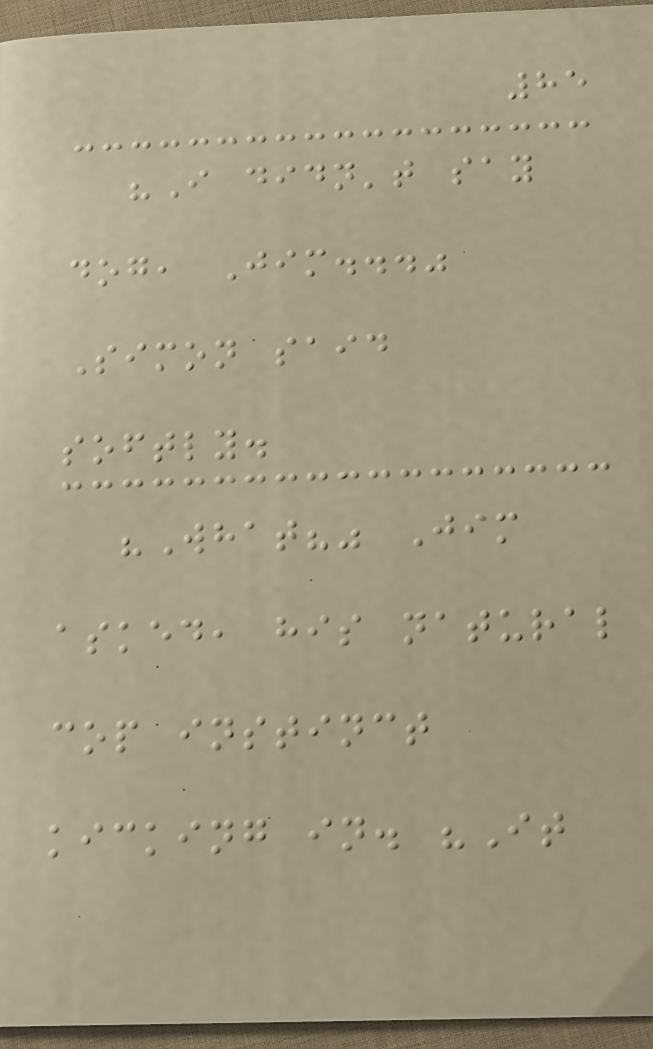85
"I didn't say
dog, Jim..."
Simon said
softly.
"What?" Jim
asked, his natural
cop instinct
kicking in. "It
